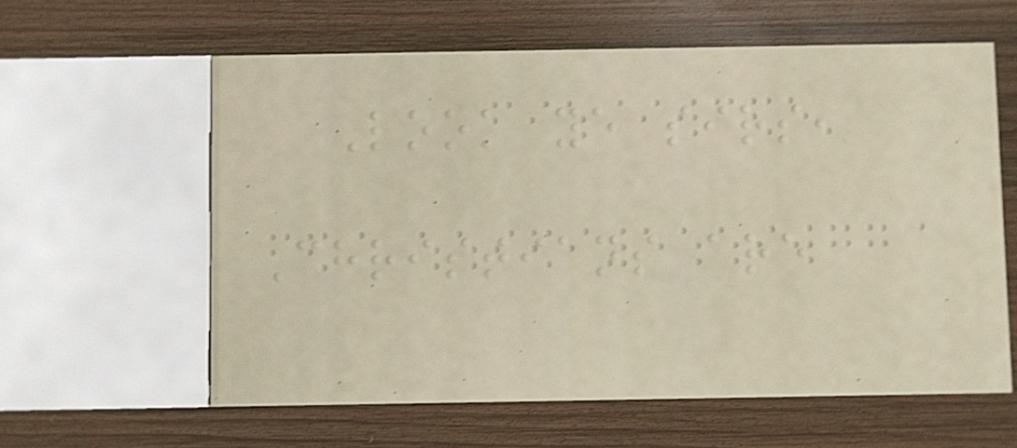Look ye sirs,
Christians are
